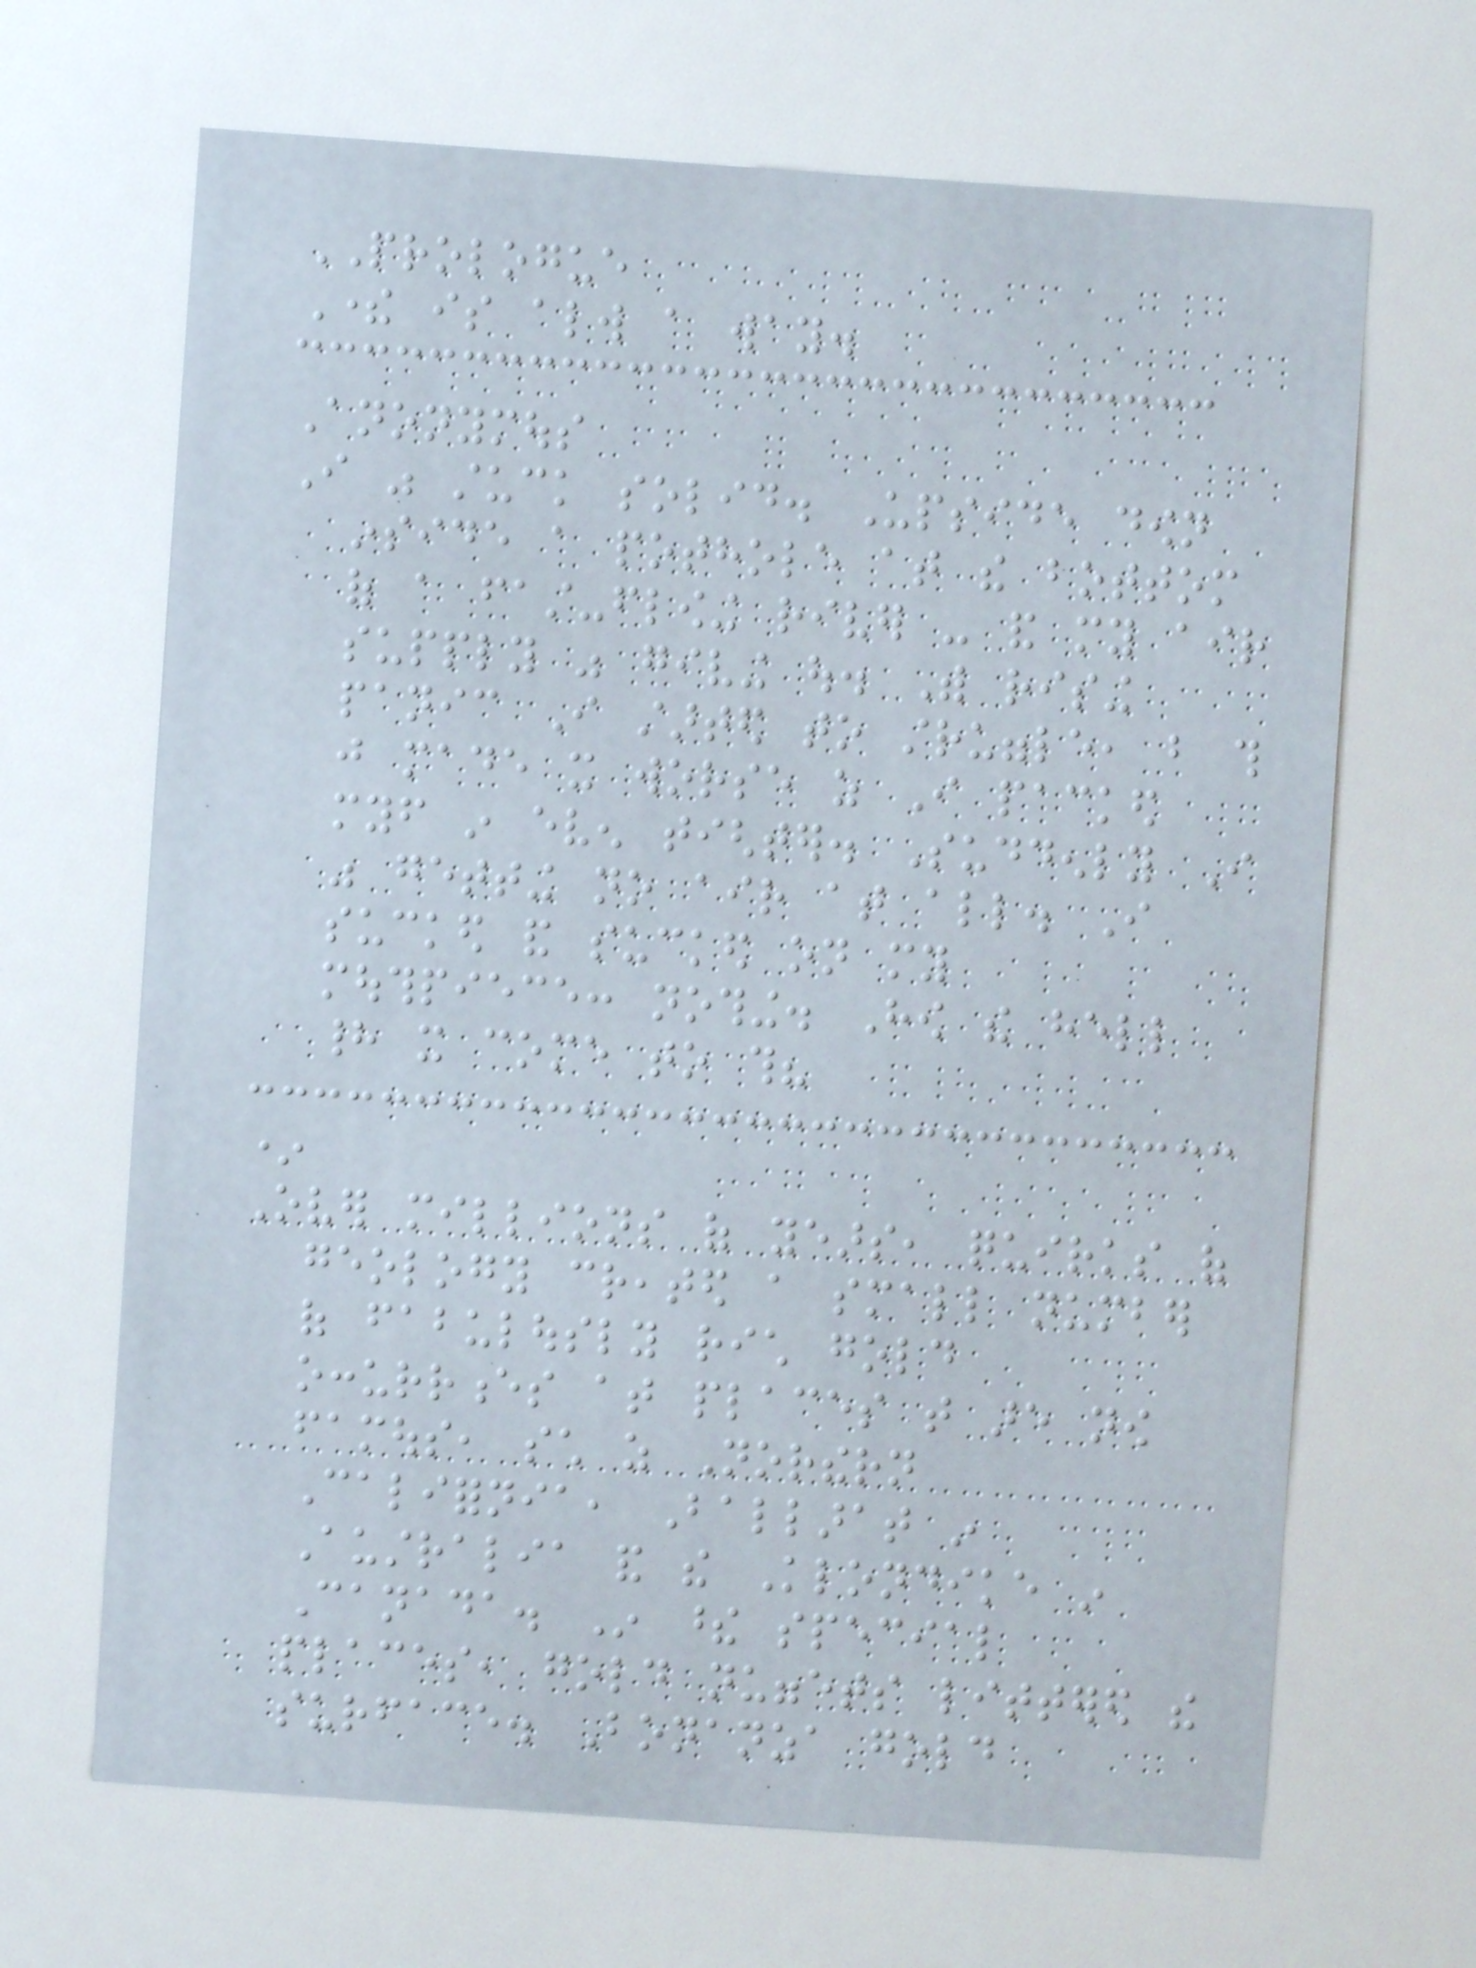PROLOGUE
There is always a way.
Anonymous
I was stuck solid. Upside down
inside a pothole at the bottom
of a fast-flowing river - and my air
supply was giving out. With rising
panic I started to struggle, but this
just made it worse as I packed
myself in even tighter. Suddenly I
was getting no air at all. I
sucked and sucked on my
mouthpiece: nothing. How the hell
had it come to this?
*
Over millions of years, quirks of
geology created a small number
of fabulously rich gold
occurrences at places that are now
famous, such as Northern
California, Ballarat in
Australia and the Klondike in
Canada. In these special
places, gold nuggets littered the
surface. Bonanza gold
